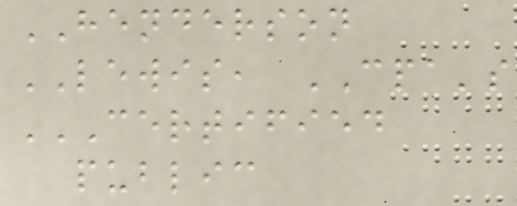HENDERSON
LEWIS, CPA's
CERTIFIED
PUBLIC
